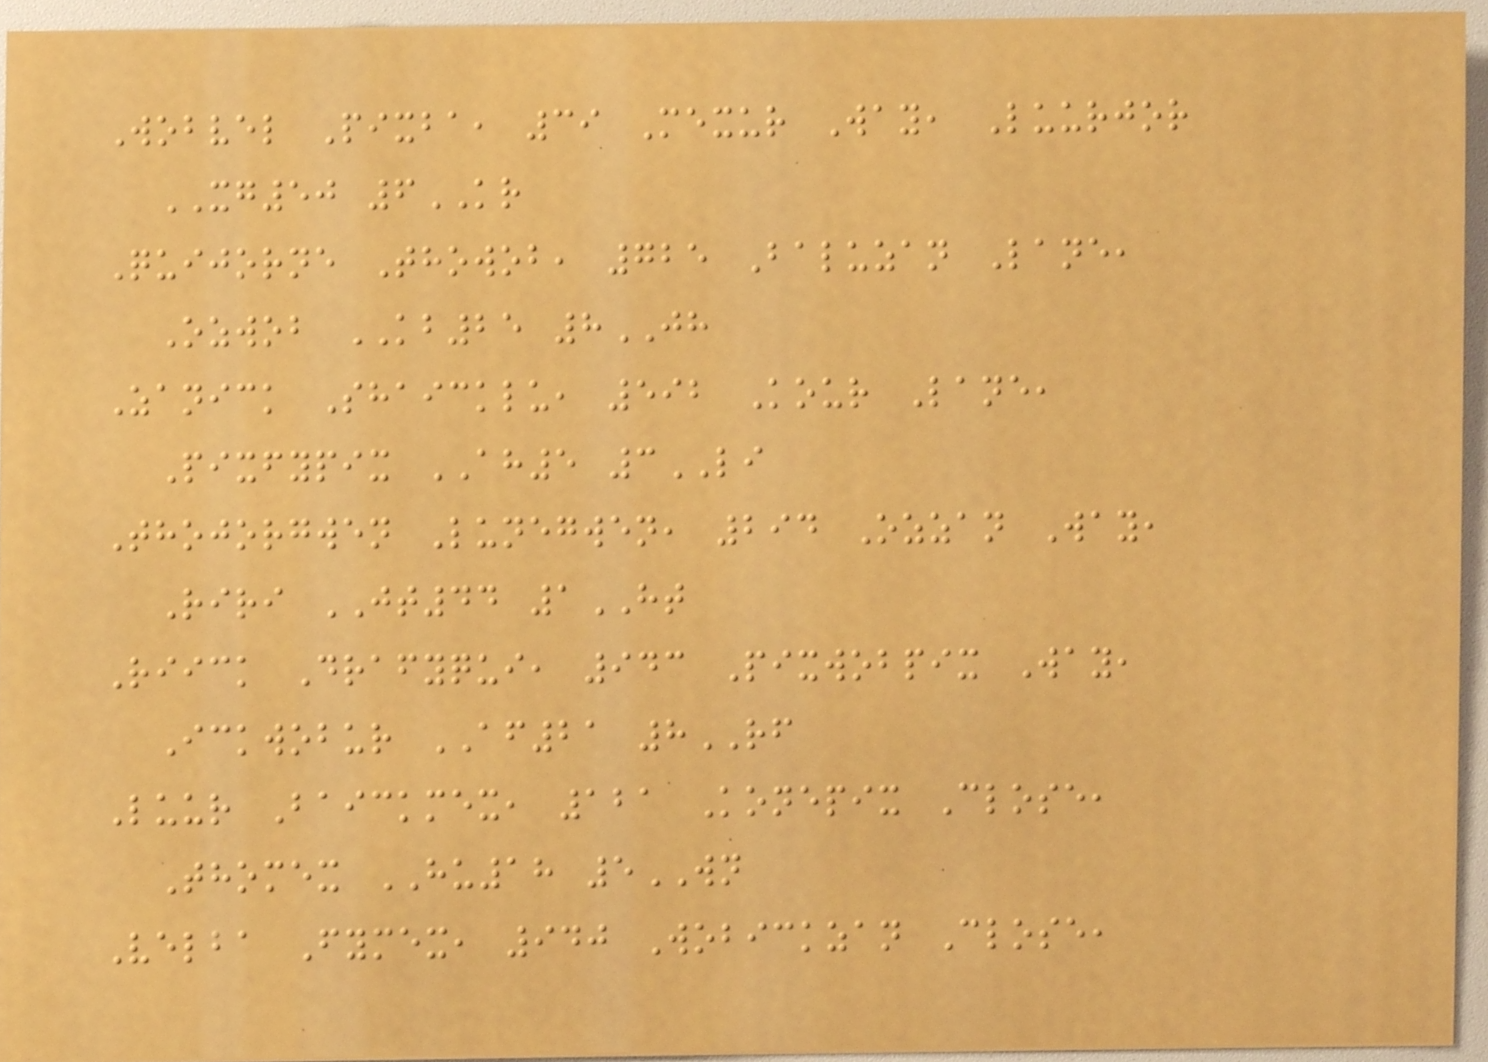Wobvel Pixba, 39 Mexur Way, Luurjor
XG50 6KR
Quijorne Thowob, 725 Baluzan Lane,
Ozwob KB25 8JH
Zanick Shaicklu, 592 Kour Lane,
Pixfypix AH5 3LI
Thojorgwen Lunegwen, 294 Ozzan Way,
Riri JT44 1HT
Riick Drafyqui, 943 Pixwobpix Way,
Ickwobur AF21 8RF
Luur Baickmex, 121 Konepix Close,
Thomex HU18 5WN
Velba Fymex, 940 Wobickzan Close,
